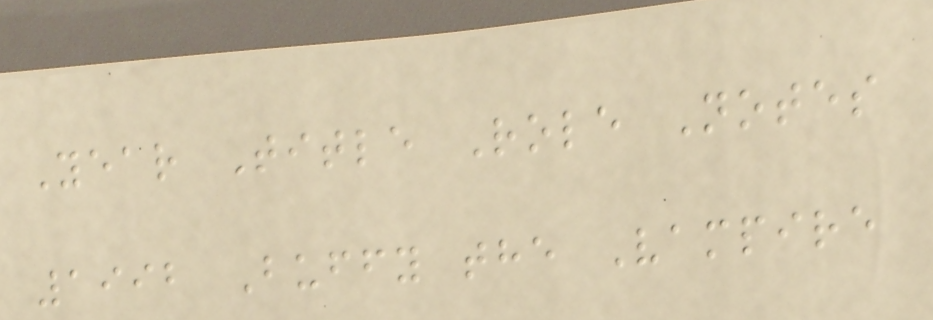Year Title Role Notes
1992 Buffy the Vampire
